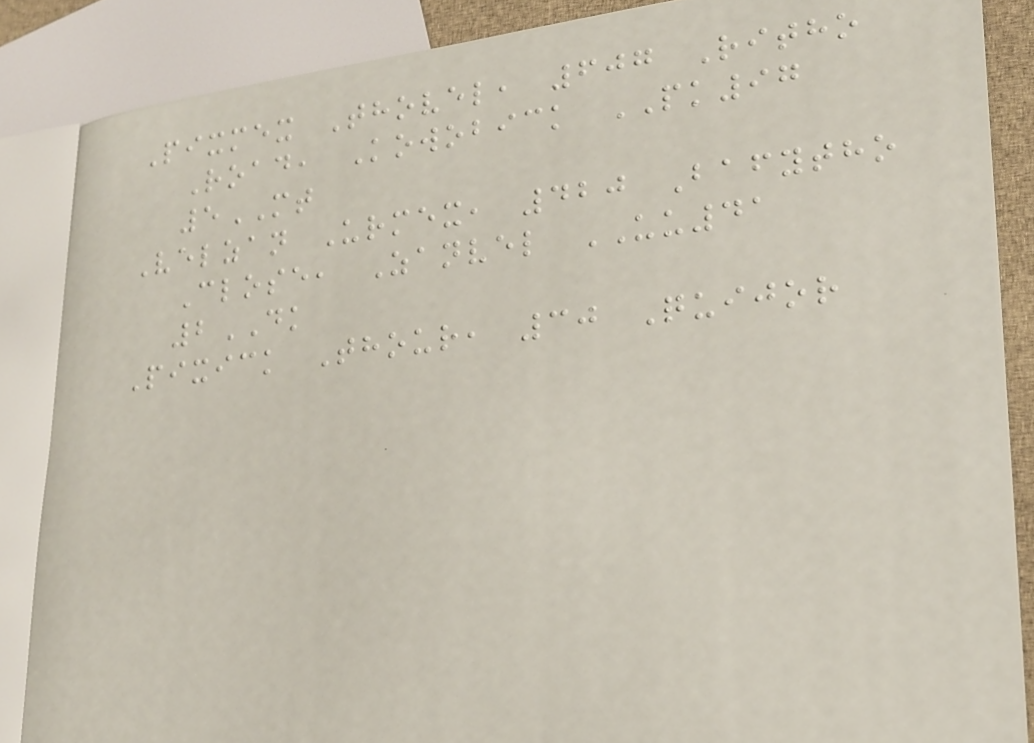Pixmex Thovel, 607 Ritho
Road, Kowobick PK97
5MT
Velzan Urmex, 420 Bafytho
Close, Zanvel UU41
2DK
Pixick Thour, 30 Quijor
